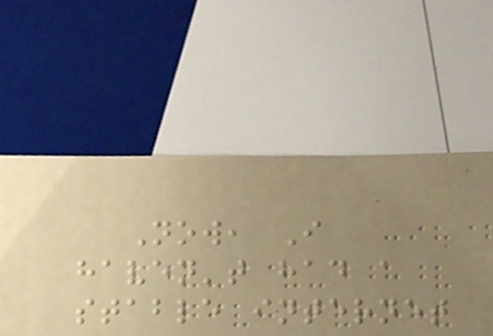Now, I
haven't had a
stable internet
